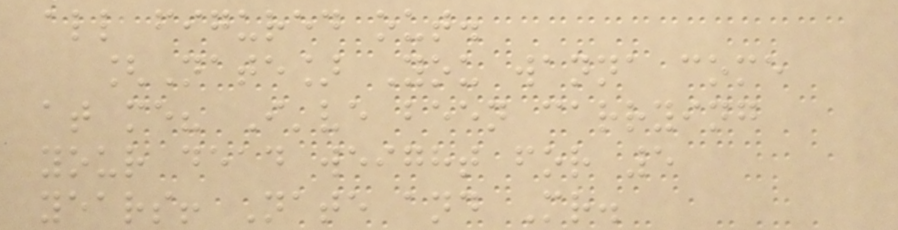all figured out.
[Nate] You wanna come
at me? I've been carrying
your dead weight for 5
years! Nate and Mr.
